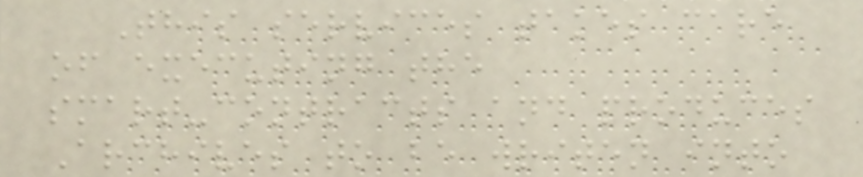This services takes care
of executing the
smart-contracts and produces
Archives to be writen into
